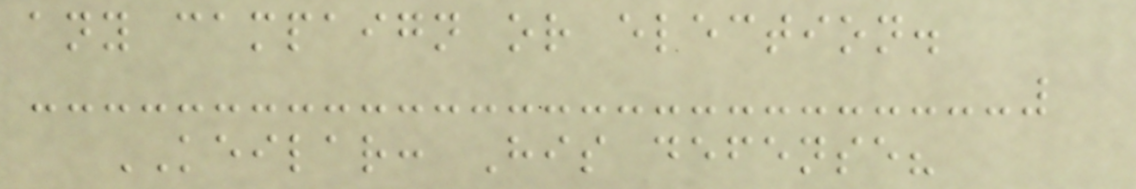any campaign or election.
KEILAR: His defense?
